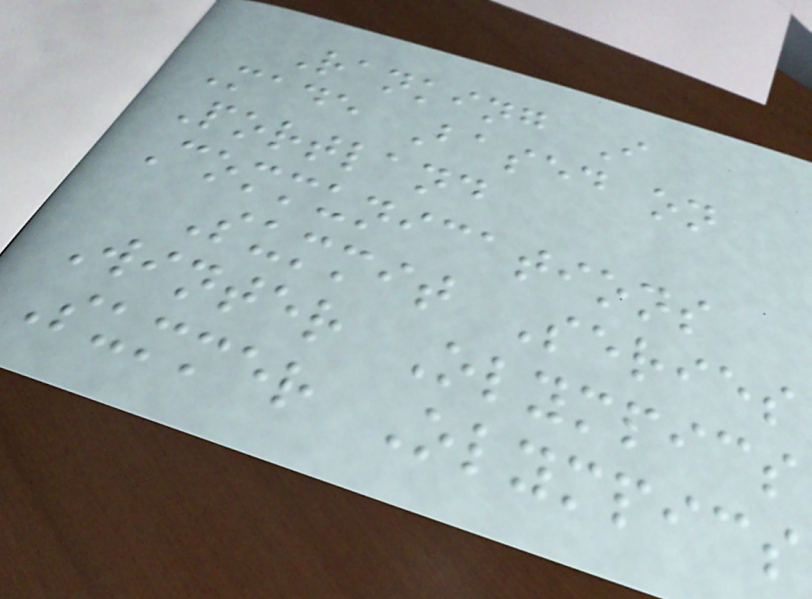Ranking I
Made Based on
Portland
Communications
Summit Series
Winter Olympics
Summer Olympics
